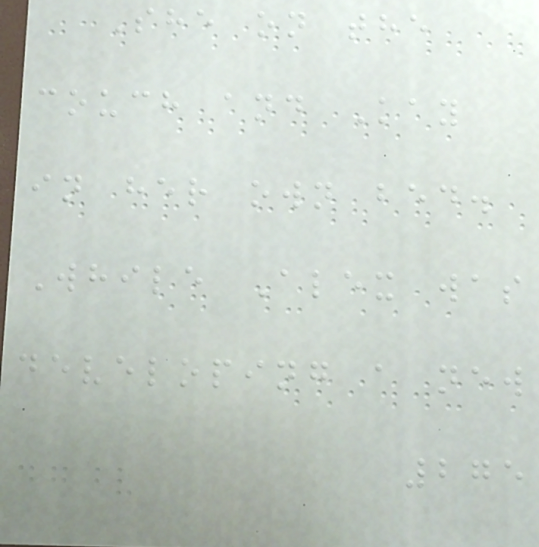She on the
couch and Kay
in her own bed.
While Alex was
developing a new
275
